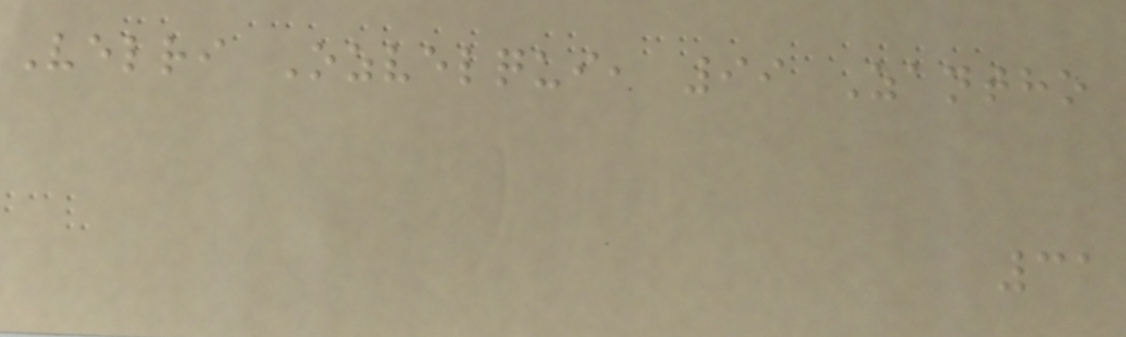Velri Ozvelqui, 99 Zantho
31
